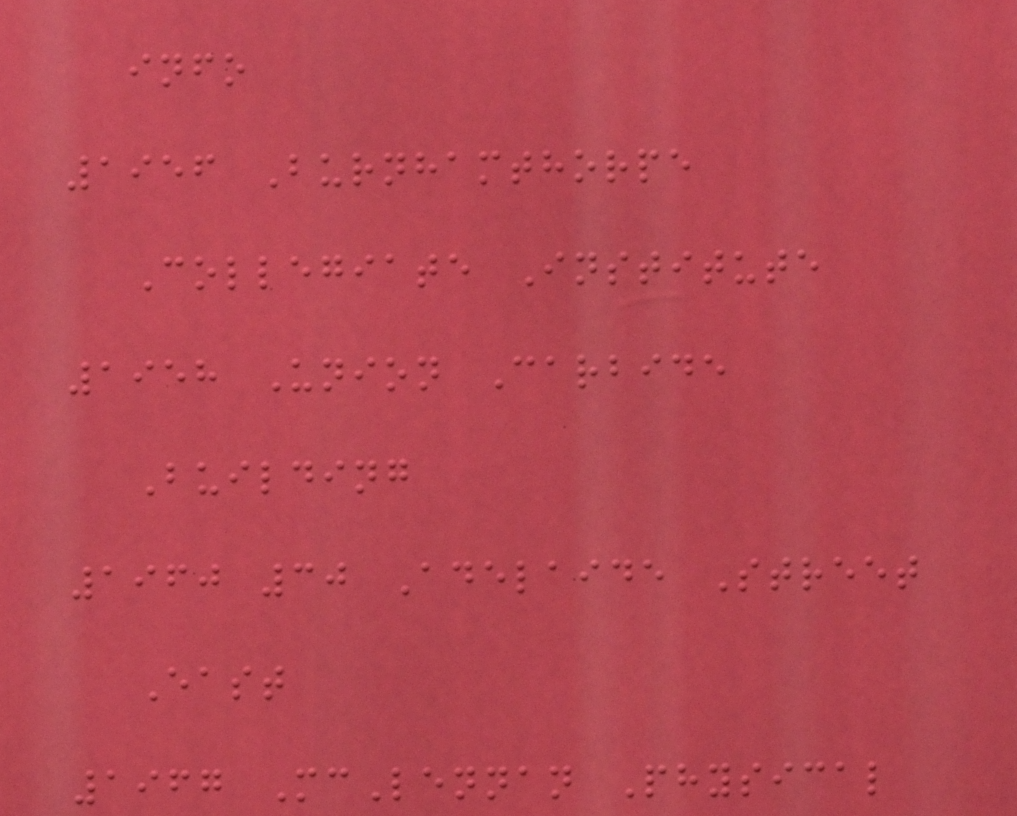info
1956 Burnhamthorpe
Collegiate Institute
1958 Union Carbide
Building
1960 30 Adelaide Street
East
1967 McLennan Physical
